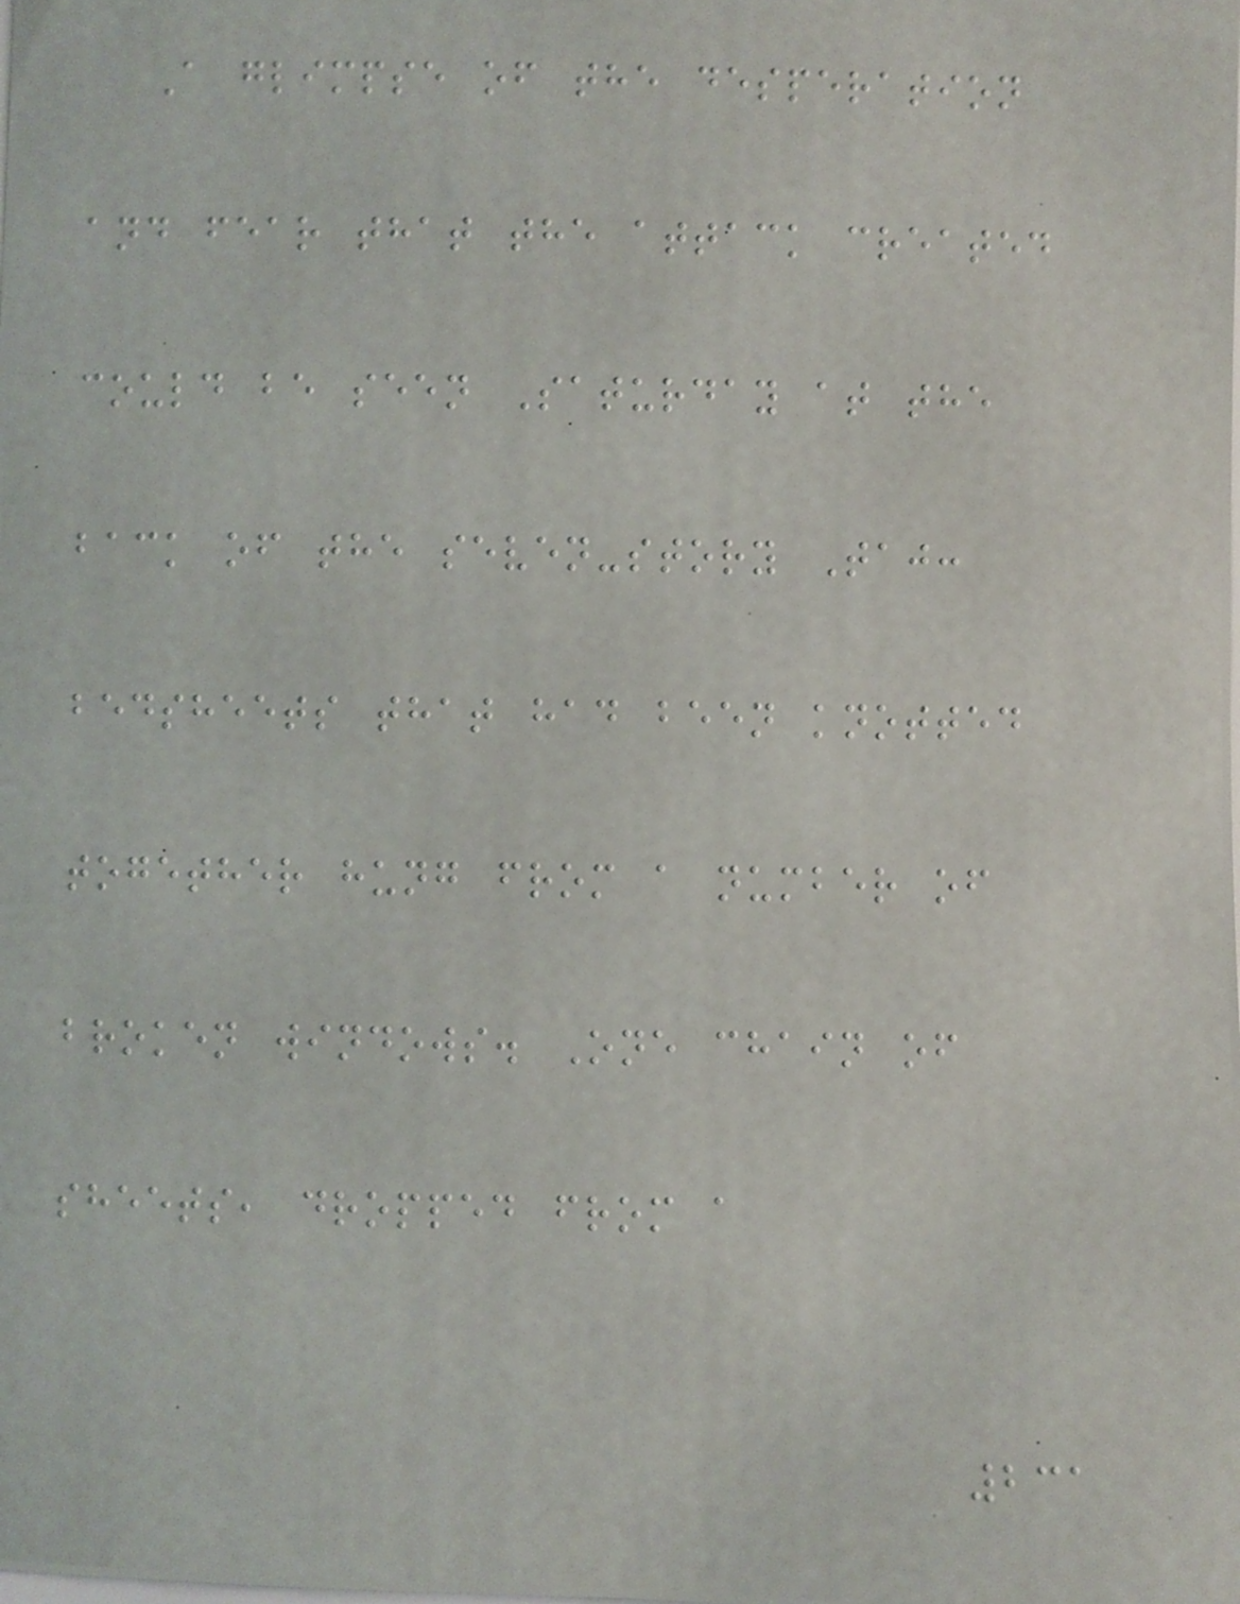A glimpse of the desperation
and fear that the attack created
could be seen Saturday at the
back of the seven-story Taj:
bedsheets that had been knotted
together hung from a number of
broken windows. One chain of
sheets, dropped from a
231
